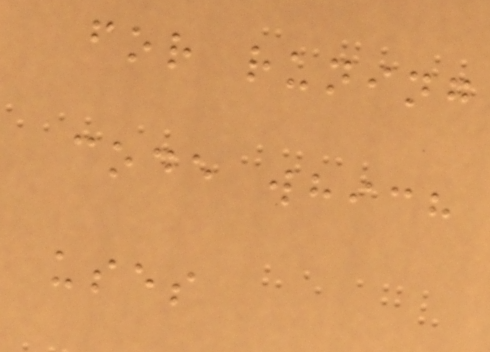for runing
code which
uses
